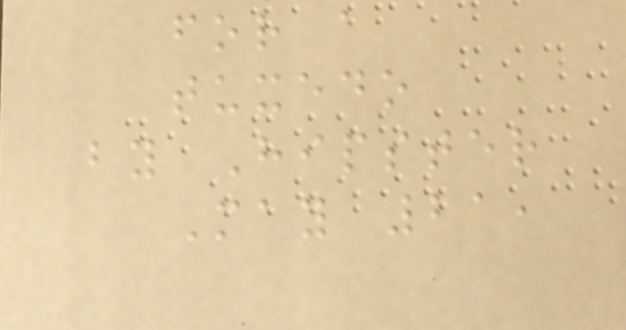for a
tuxedo
by Hipster
May 21,
